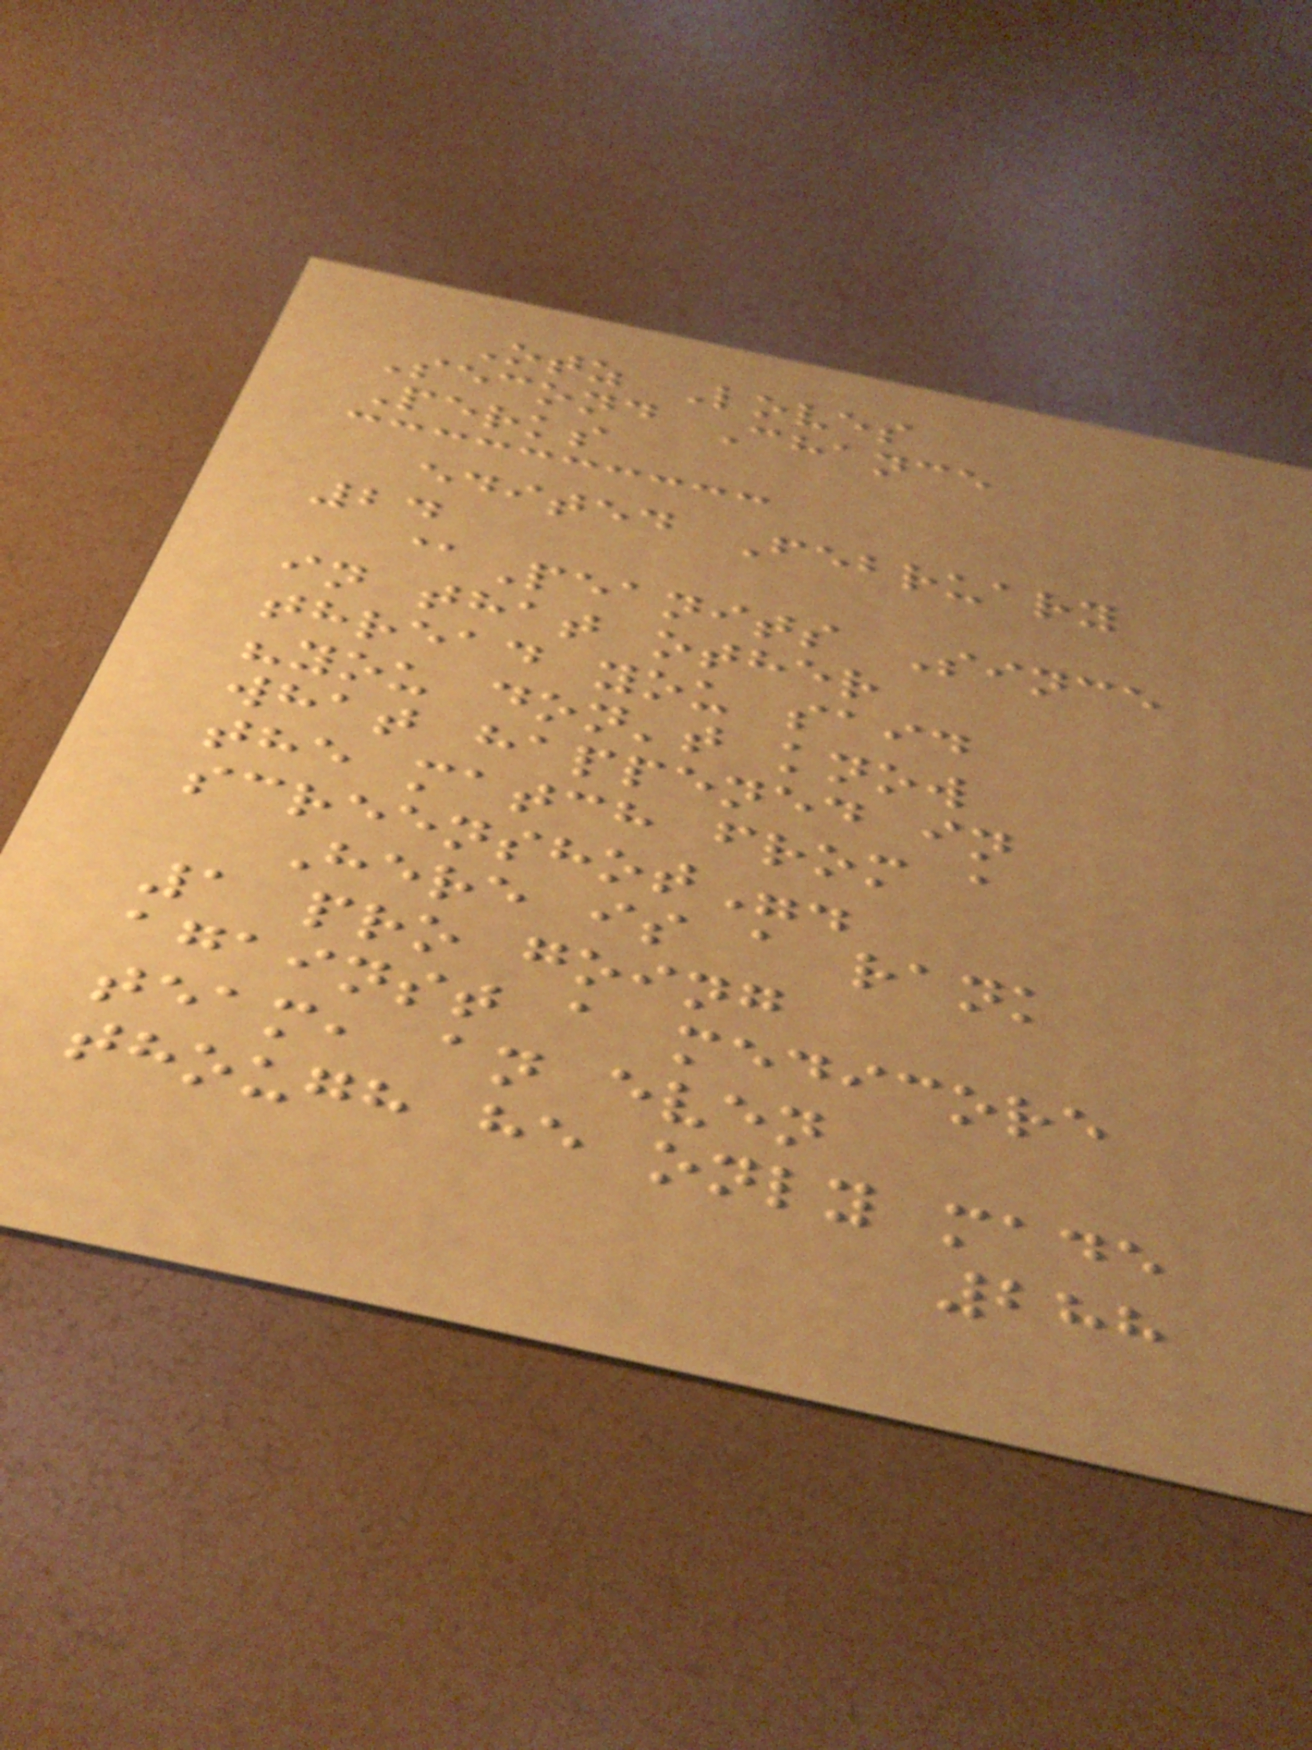Otz Loves
Second Chance
Perks
edited February
24
@Peanits Since
in that other
thread you said
"you don't know
what happened in
the match from a
screenshot".
Here is a rank
1 pro going
against a medicore
team, an even
though he only made
288
